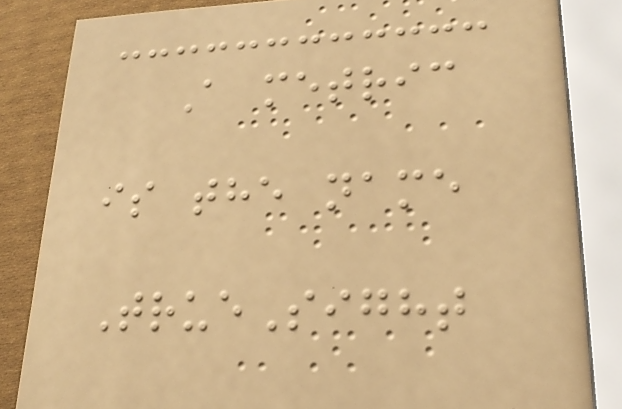A metric
is the name
TrueSight
